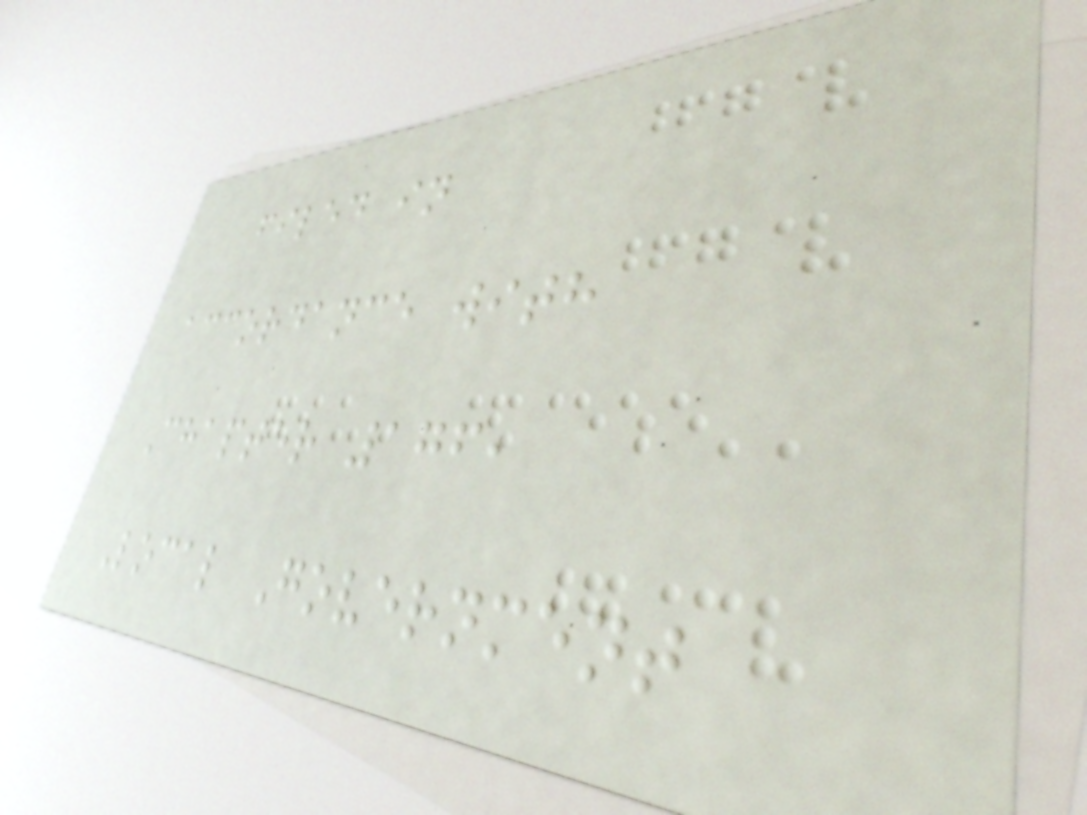filed in
accordance with
Chapter 176,
Local Government
